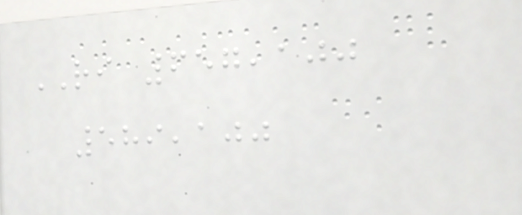RI 657,100
589,100
